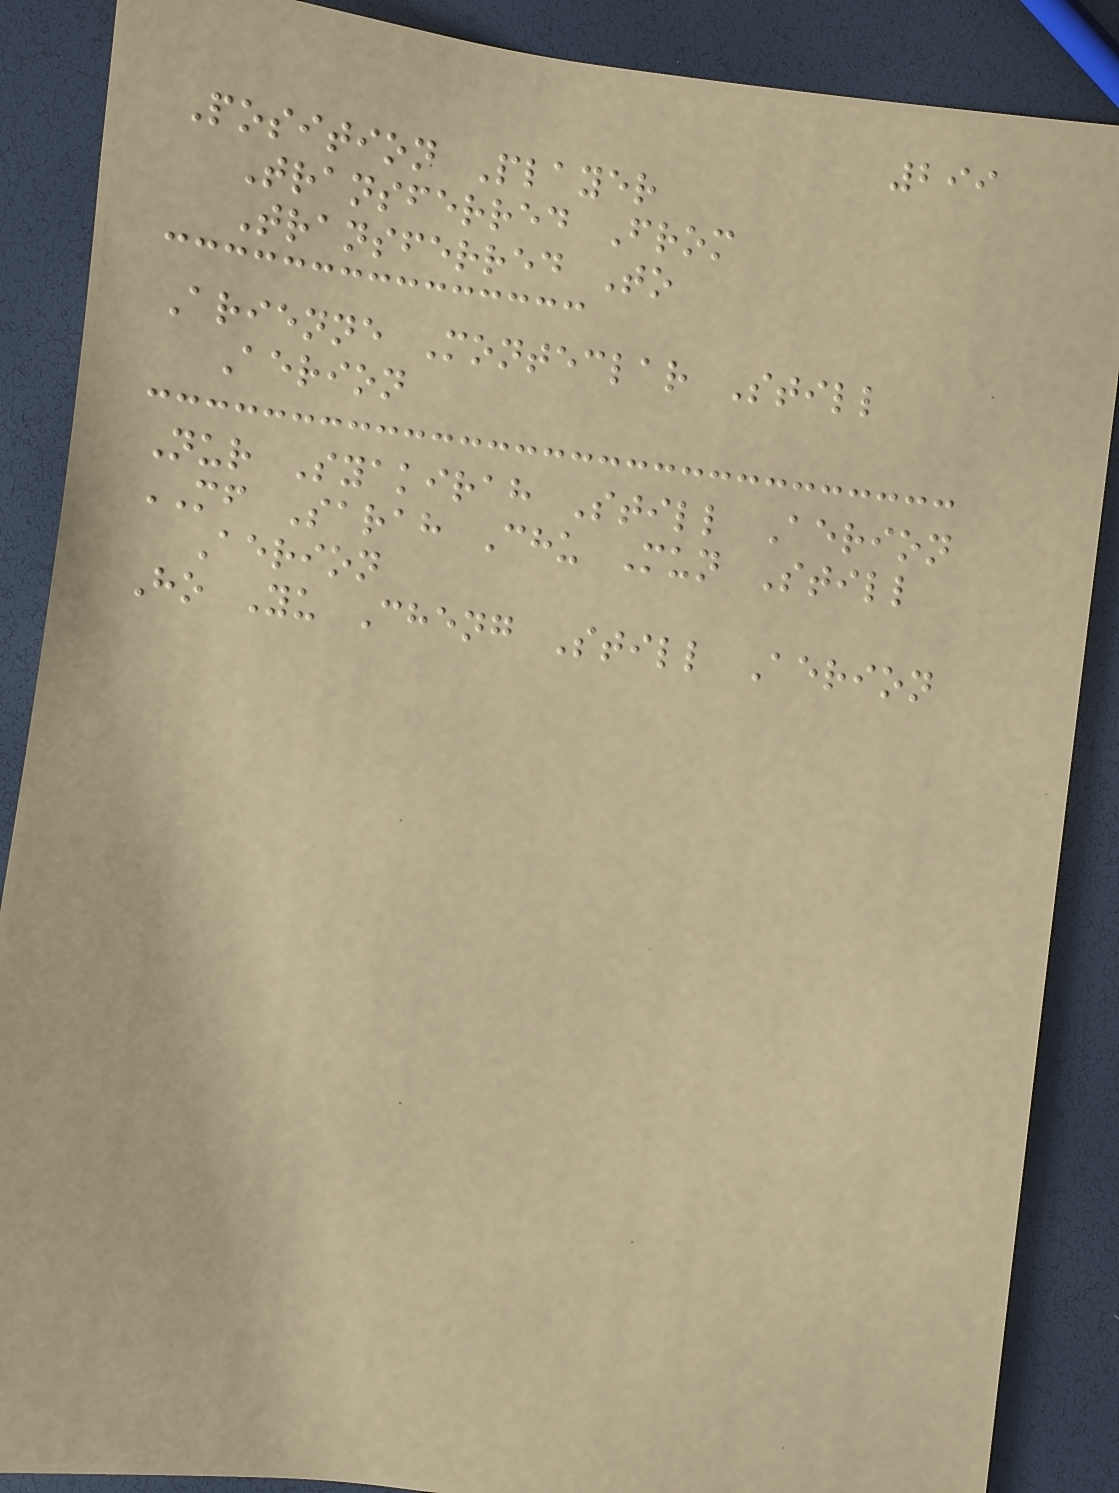299
Position Player
Transferred From
Transferred To
Arienne Monteclar Still
Aerion
Nur Syakirah Still Aerion
MF Sarah Chu Mun Still
Aerion
Ho Yu Cheng Still Aerion
